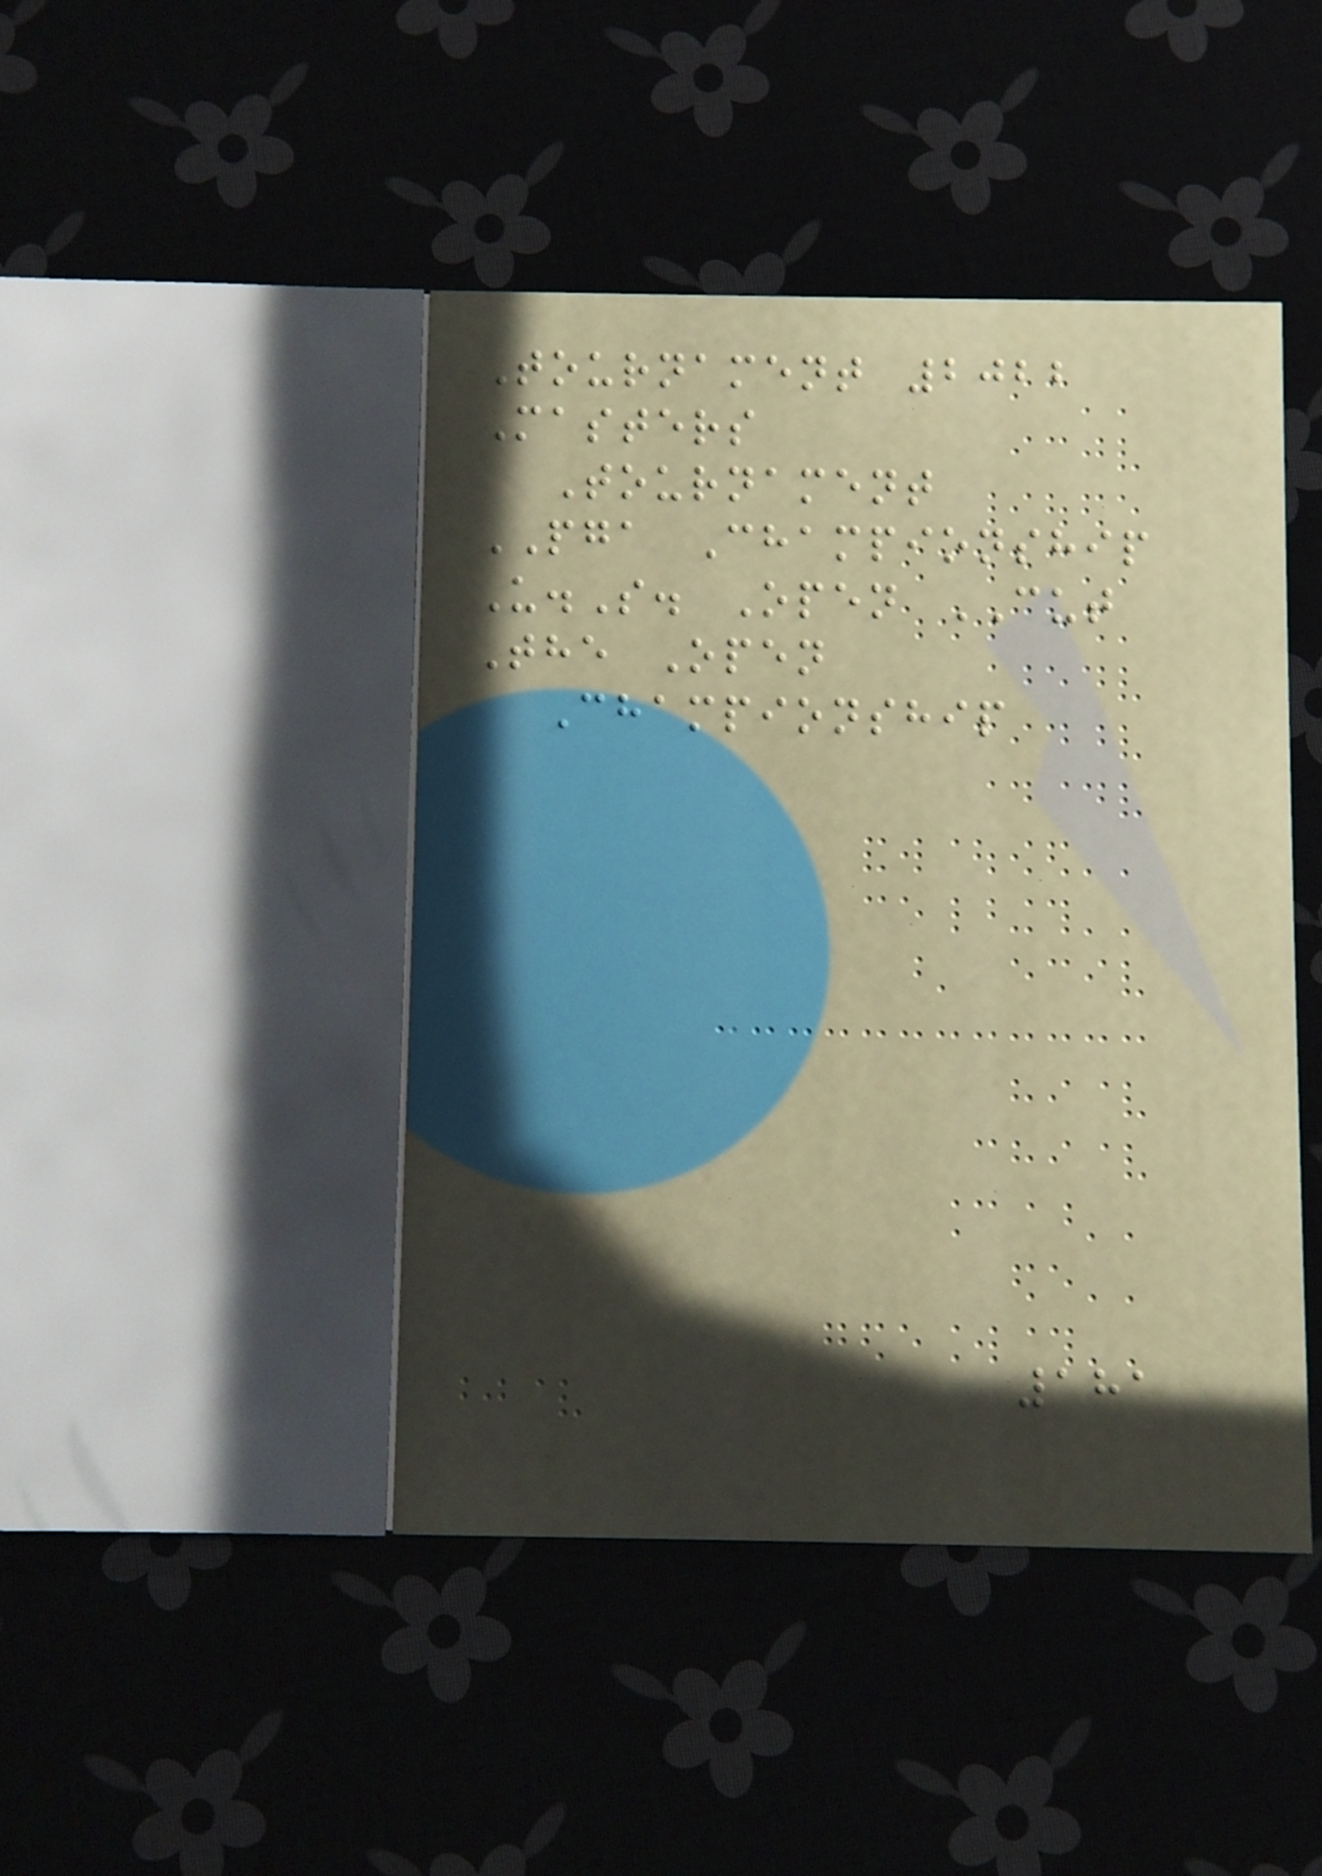Tournament 2022
Masters
Tournament
PGA Championship
U.S. Open CUT
The Open
Championship
181
